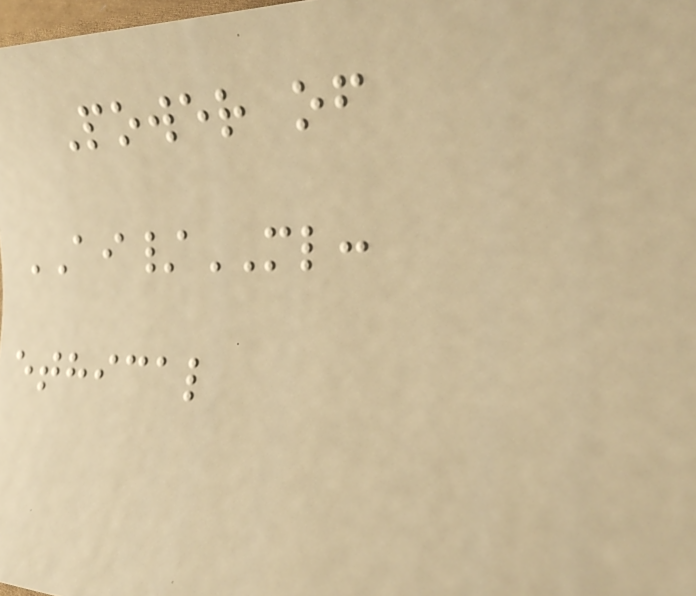Power of
AI/ML:
ethical
